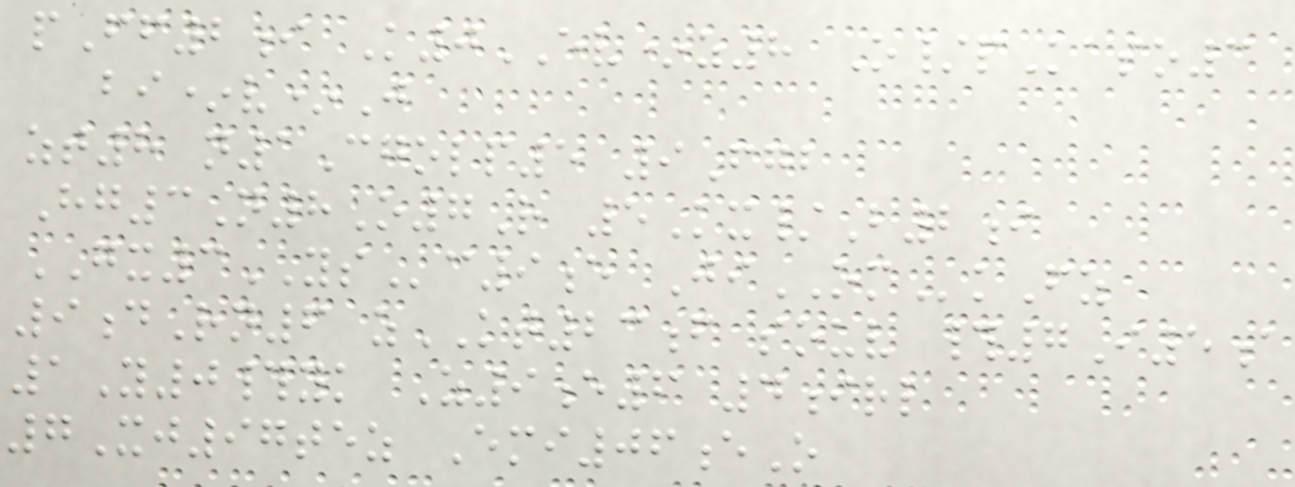pFf2i K0EV*z8 O/pKaso3
bi*v*J
zt8 n1Cgolp5 9Fgb
Hg3N8O7R 5Kx/B2i
GX3YSc9e JiOMkFz
9dRn6 zKT23f souv #7I5a
1Y0#yk Z9e6 4irl
7Xj97tez Emi06eO
